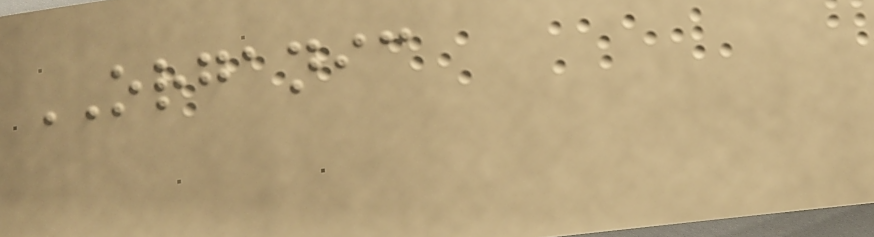ORGANIC
